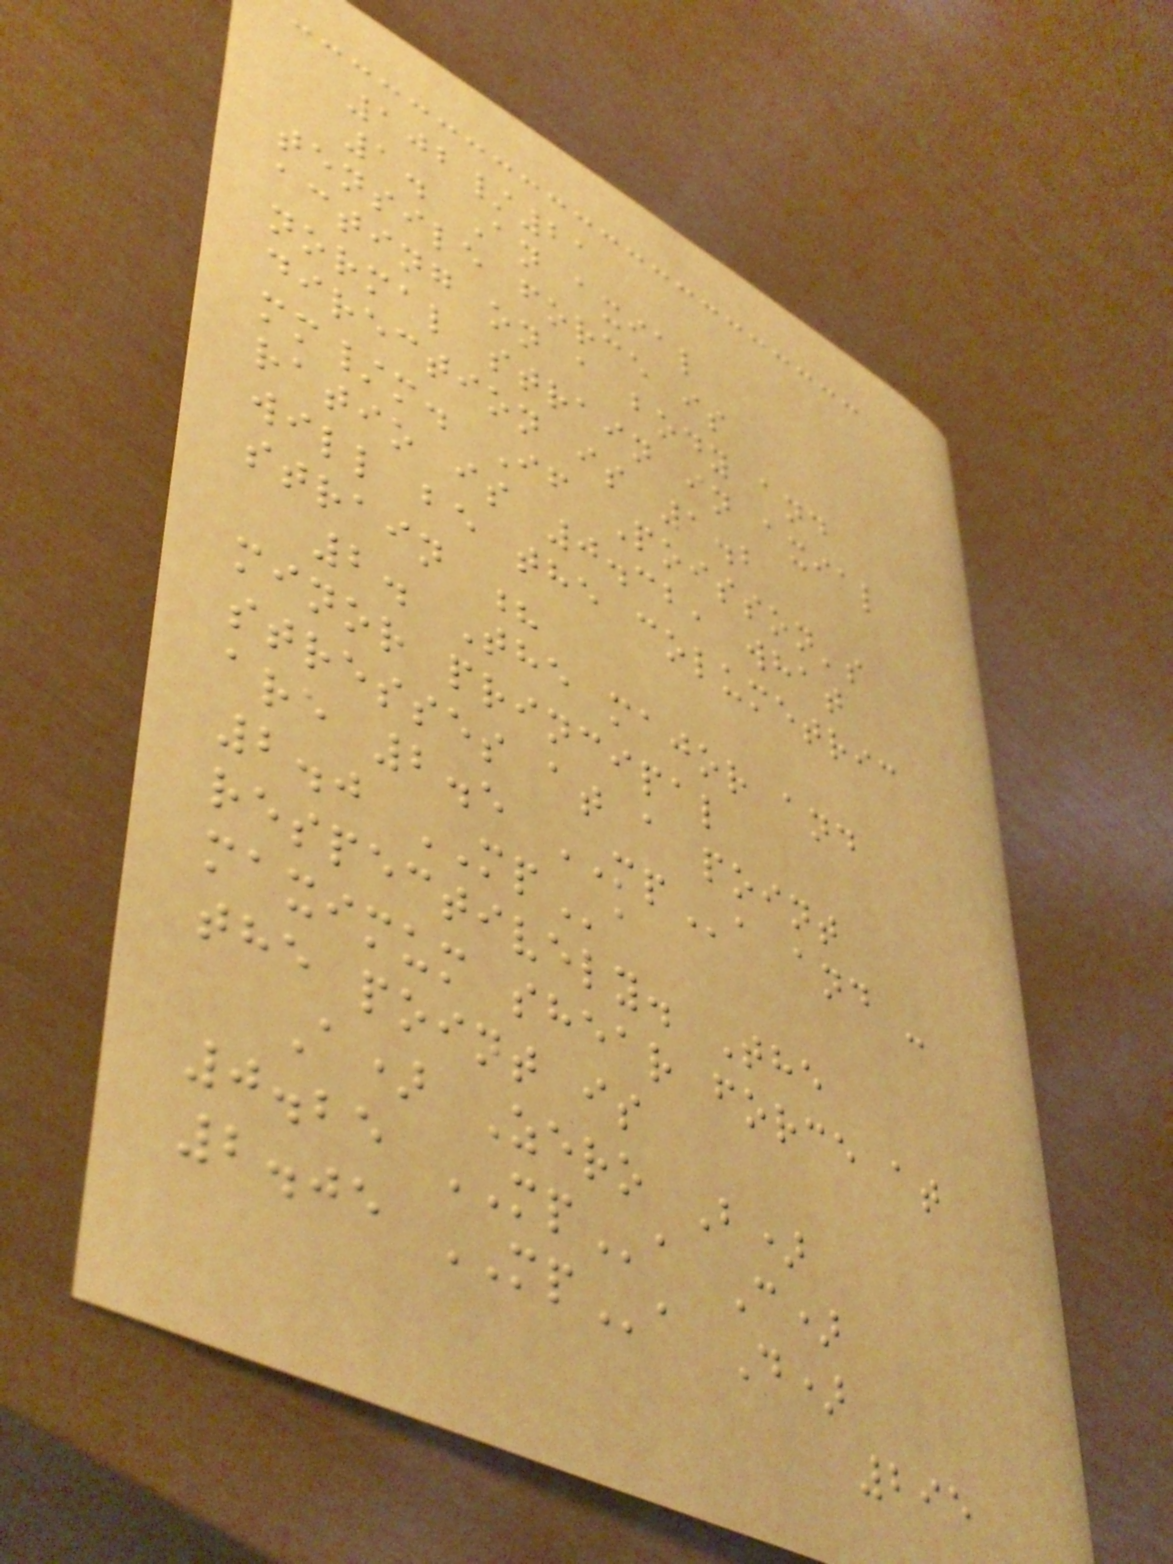102/21
1. An axial
tensile force is
acting on a body and
normal strain in axial
direction is 1.2
mm/m. If Poisson's
ratio is 0.32, what
will be the columetric
strain ?
2. The major and
minor principal
stresses at a point
are 2.5 MPa and -
2.0 MPa
respectively. The
maximum shear force at
the point is
A) Zero B)
0.25 MPa C)
2.05 MPa D)
295
